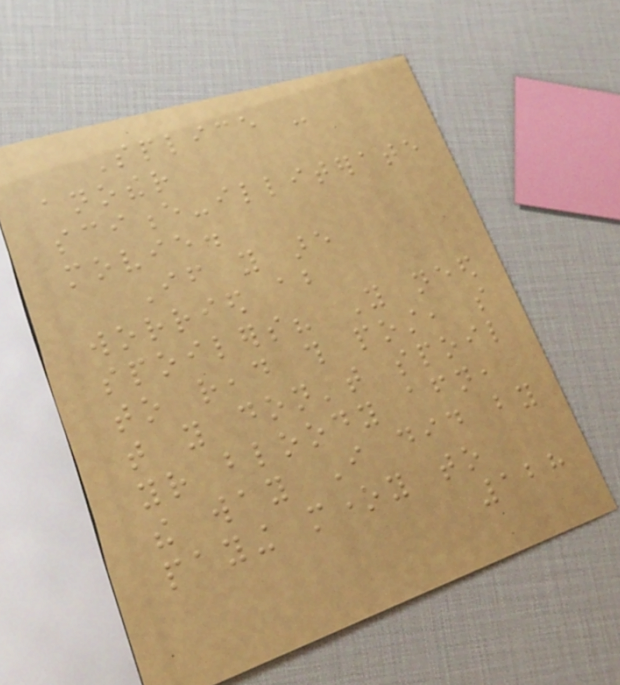Splice -
another
science-illiterate
movie.
If you are
worried about
spoilers? You need
to read this post, so
that you don't spoil
your bloody afternoon,
the way I did by
paying money to
128
